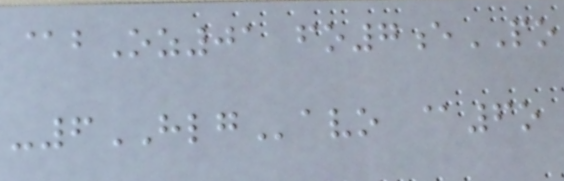@bOz01 fo7ePO
-6HLGavo @6o
